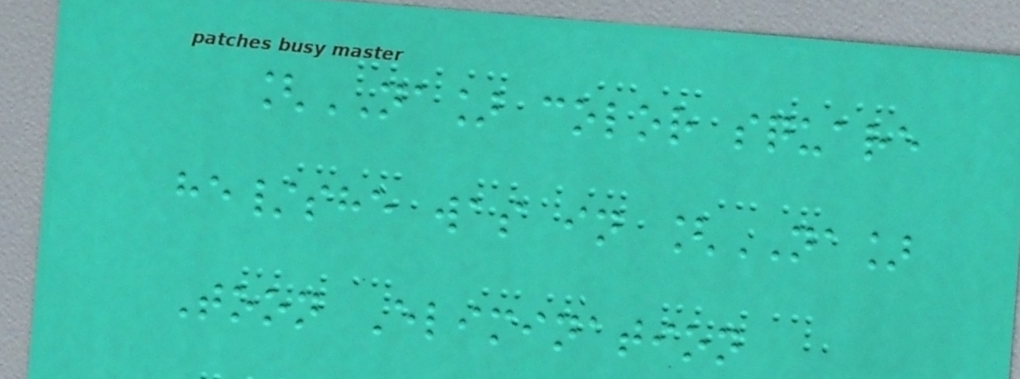[NA] color square
he/she was in [NA]
Toon Elimination
